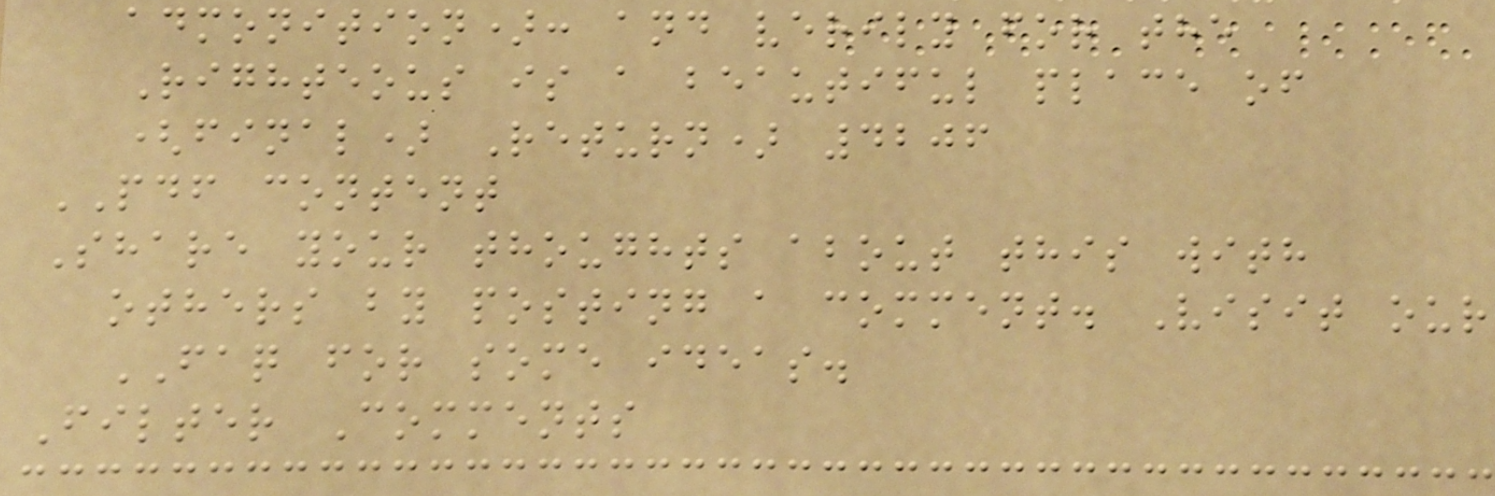admonition): and verily for the
Righteous is a beautiful place of
(final) Return) 4206
PDF content
Share your thoughts about this with
others by posting a comment. Visit our
FAQ for some ideas.
Filter Comments
